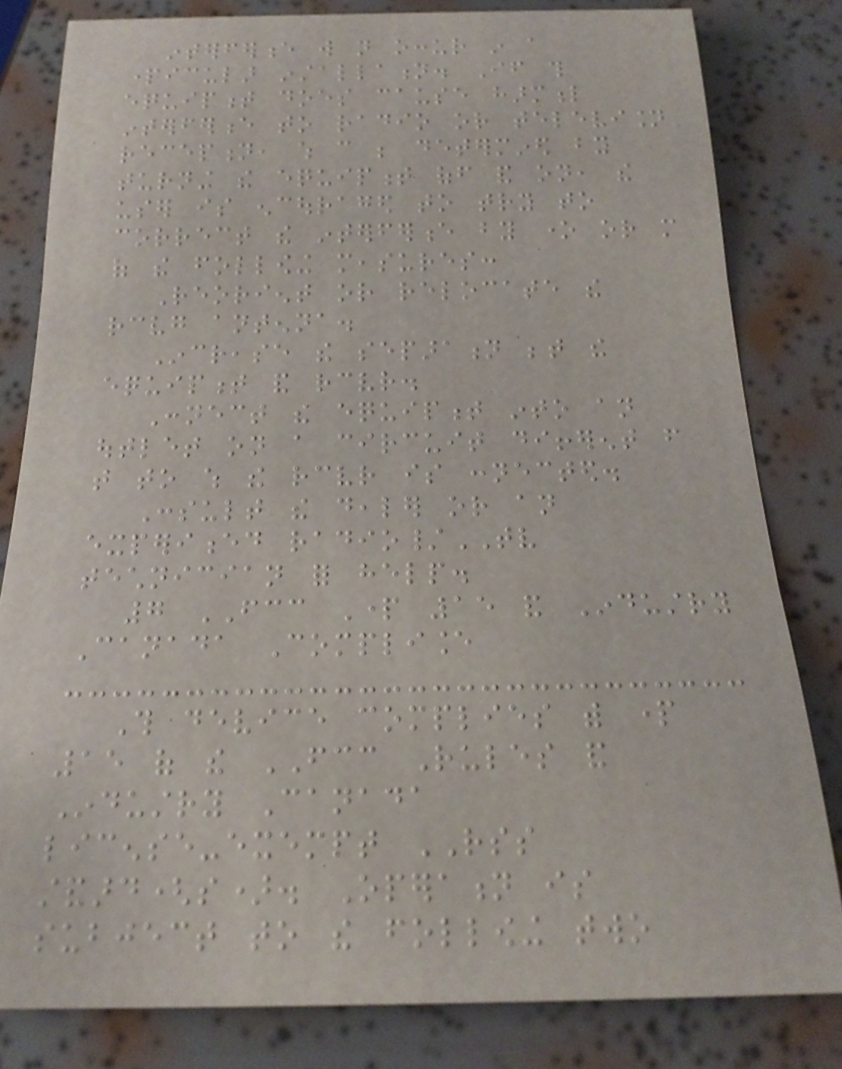interference will not occur in a
particular installation. If this
equipment does cause harmful
interference to radio or television
reception, which can be determined by
turning the equipment off and on, the
user is encouraged to try to
correct the interference by one or more
of the following measures:
Reorient or relocate the
receiving antenna.
Increase the separation between the
equipment and receiver.
Connect the equipment into an
outlet on a circuit different from
that to which the receiver is connected.
Consult the dealer or an
experienced radio/TV
technician for help.
7 FCC Part 15 and Industry
Canada Compliance
This device complies with part
15 of the FCC Rules and
Industry Canada
license-exempt RSS
standard(s). Operation is
subject to the following two
